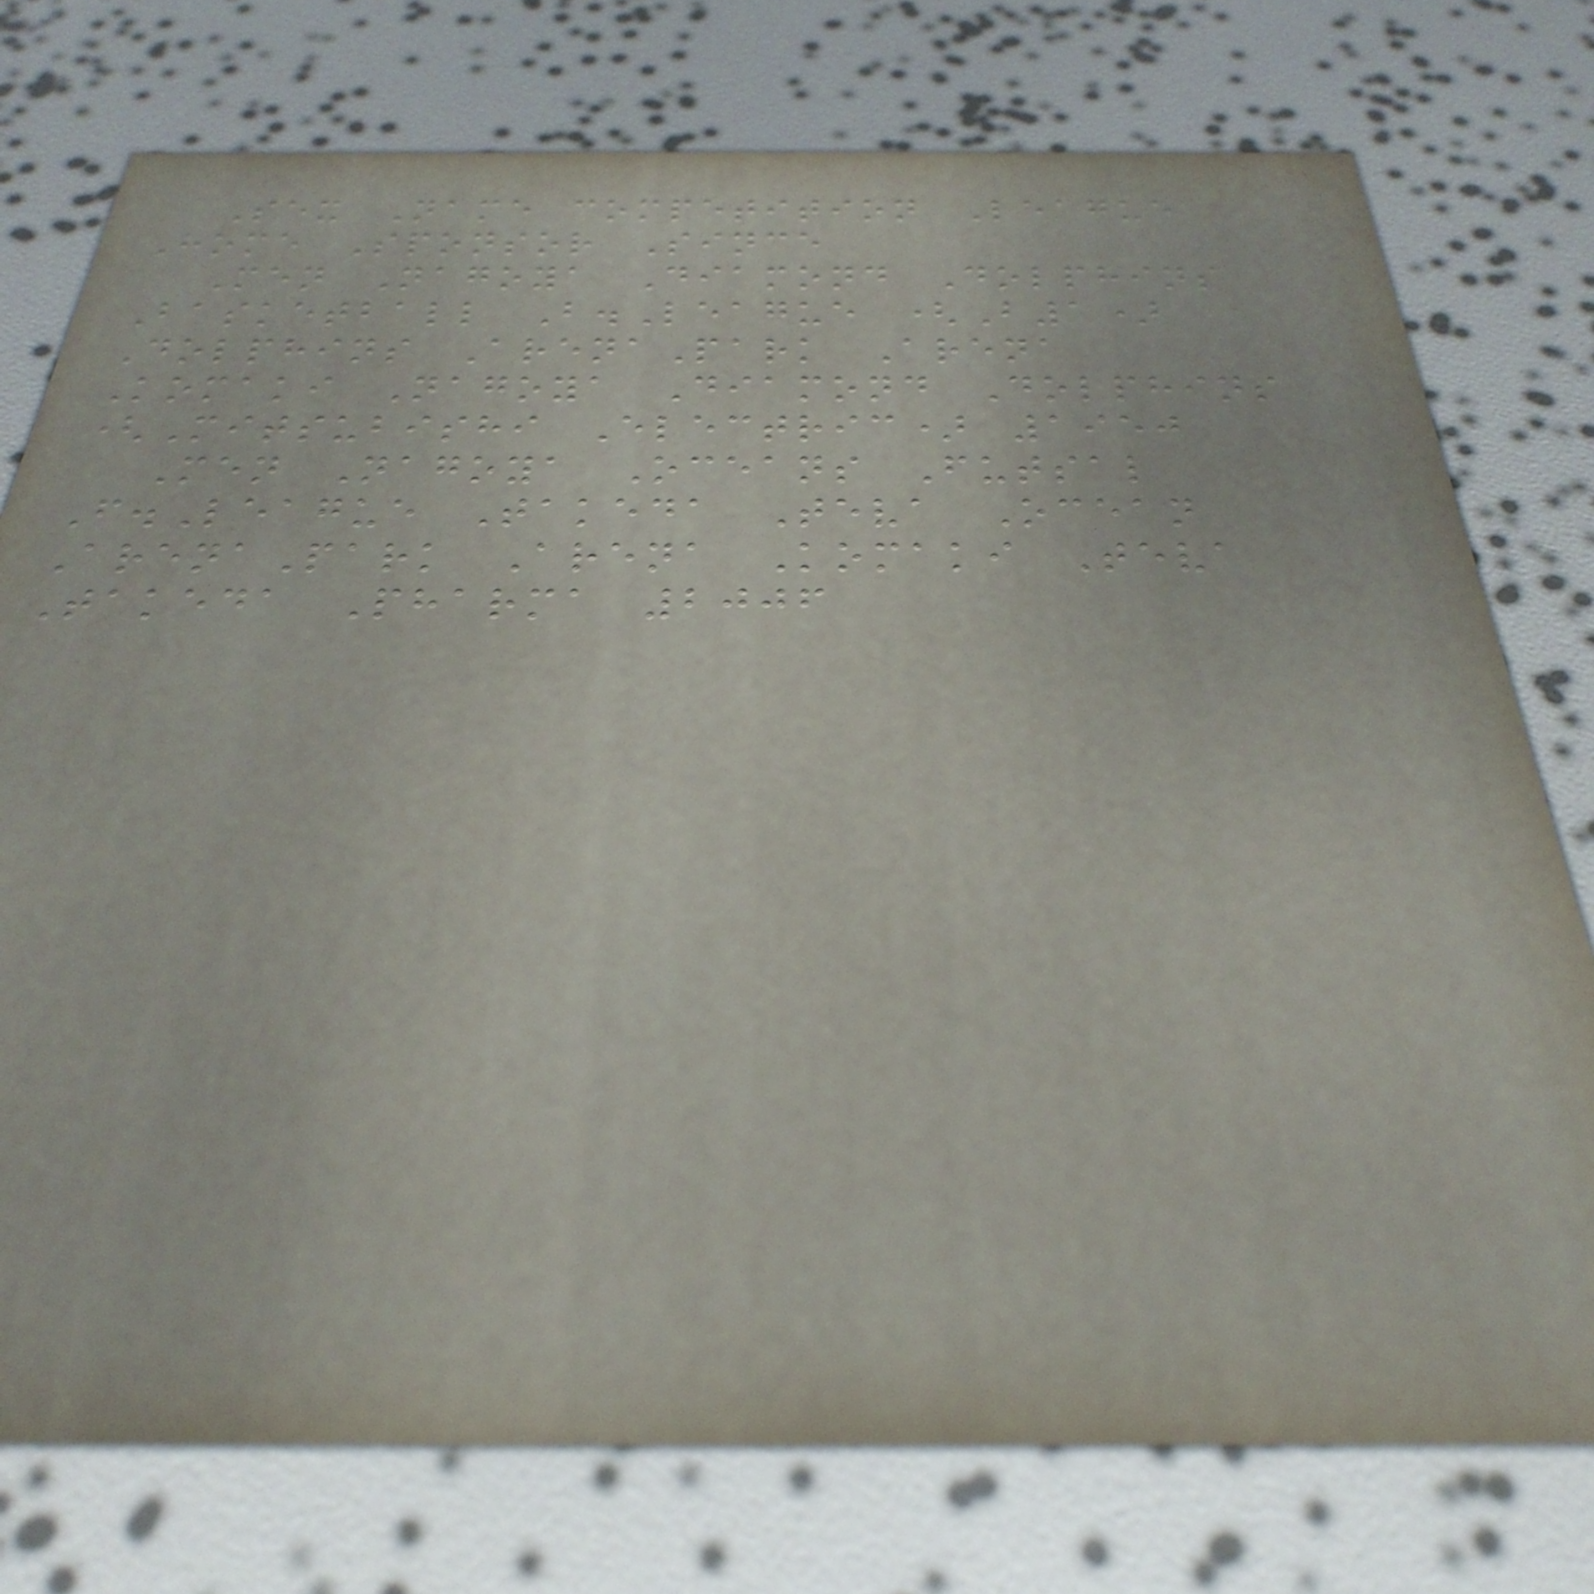Sex Name competition League
Home Sponsor Since
Men Nagoya Diamond Dolphins
Basketball B.League (B1)
Dolphins ArenaPark Arena
Komaki Nagoya Diamond Dolphins
(Mitsubishi Electric) 1950
Men Nagoya Oceans Futsal
F.League Takeda Teva Ocean
ArenaPark Arena Komaki Teva
Takeda Pharma 2006
